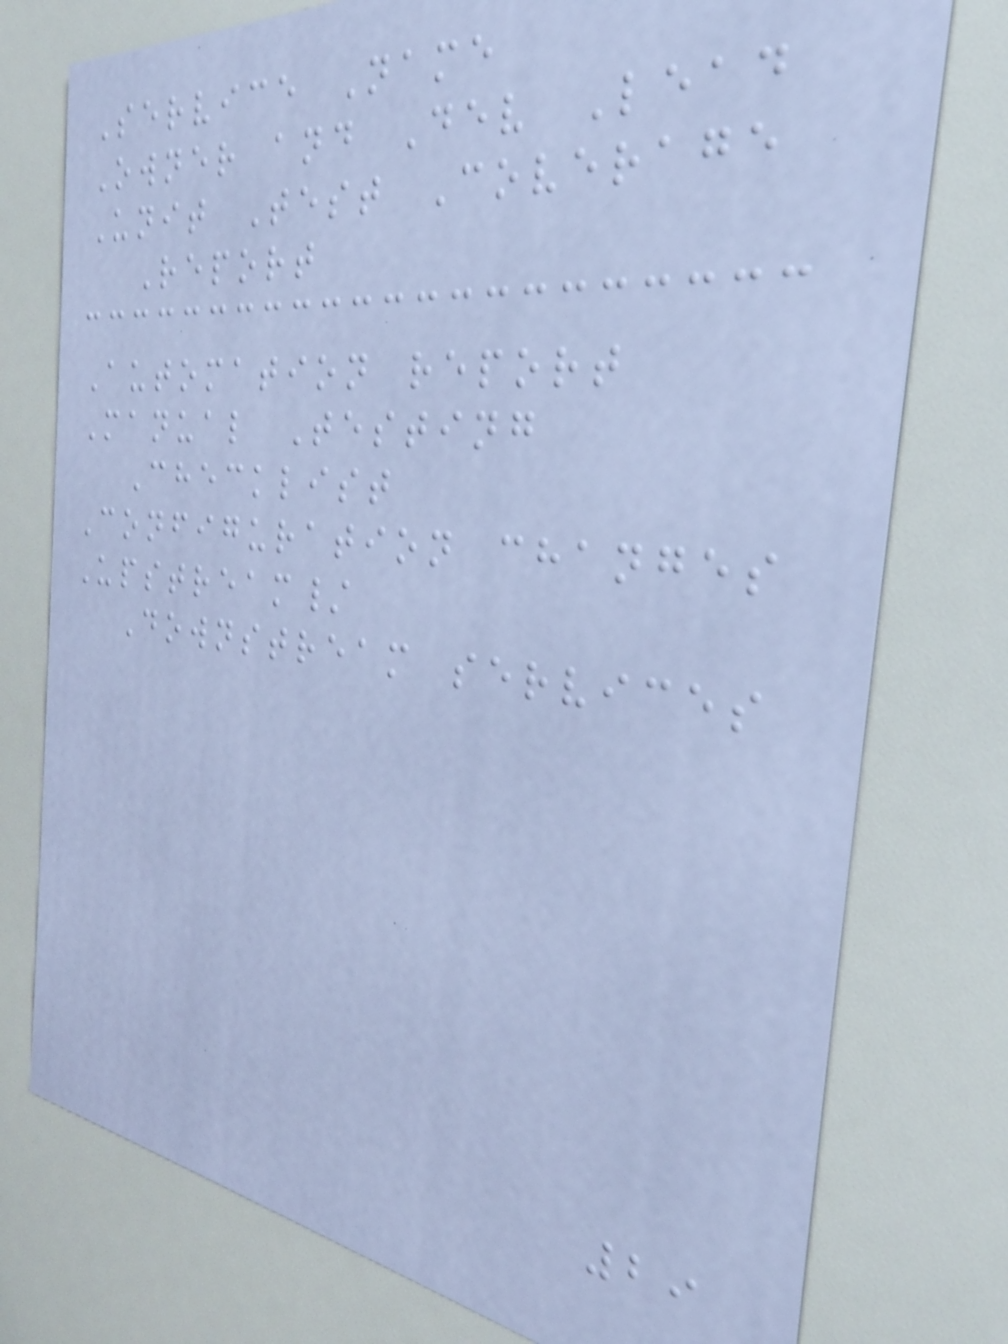Service Name
Owner and Dev Lead
Unit Test Coverage
Report
Automation report
Manual Testing
Checklist
Configuration changes
Upstream/
Downstream services
29
